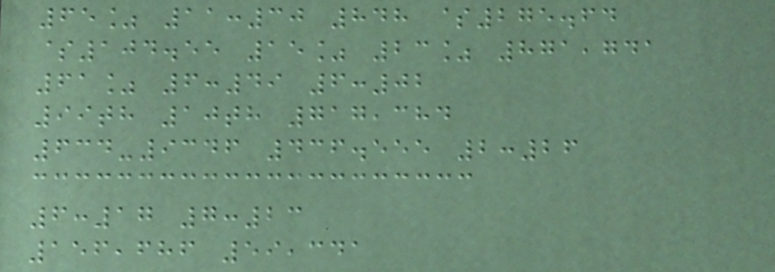65% 11:30 848 $275.64
$104.55 15% 23% 871,741
61% 6:49 6:02
99th 10th 717,384
634-9346 436.555 2:26
6:17 7:23
156,686 59,341
